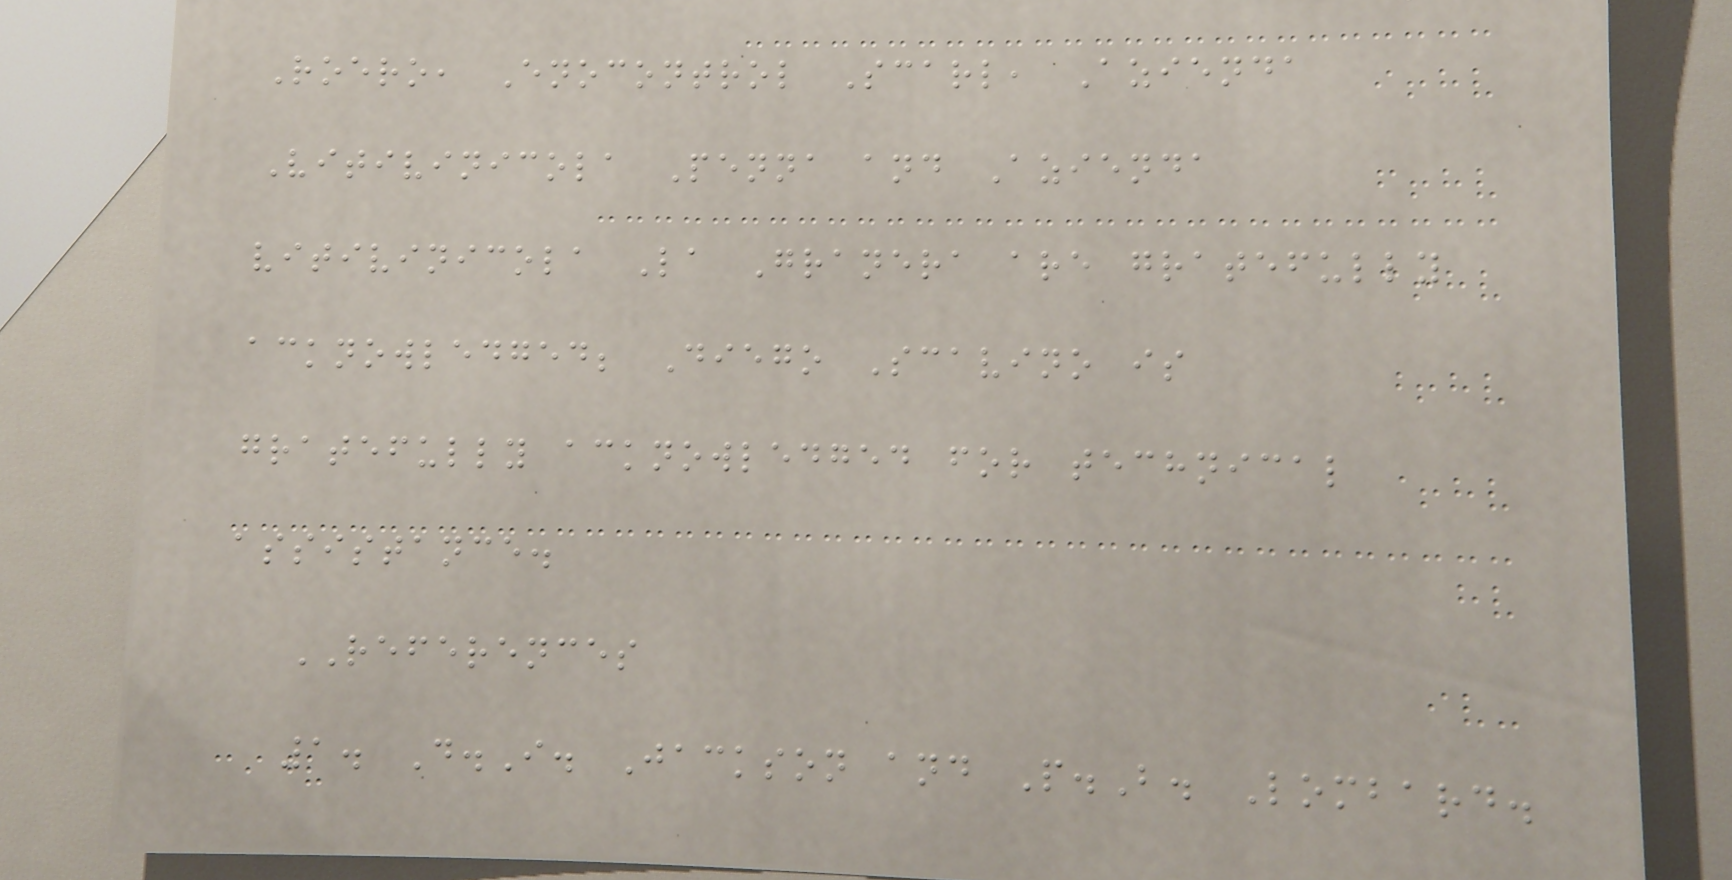Roero, Enocontrol Scarl, Azienda
Vitivinicola Penna and Azienda
vitivinicola La Granera are gratefully
acknowledged; Diego Scavino is
gratefully acknowledged for technical
assistance.
REFERENCES
1. D.I. Jackson and P.B. Lombard.
